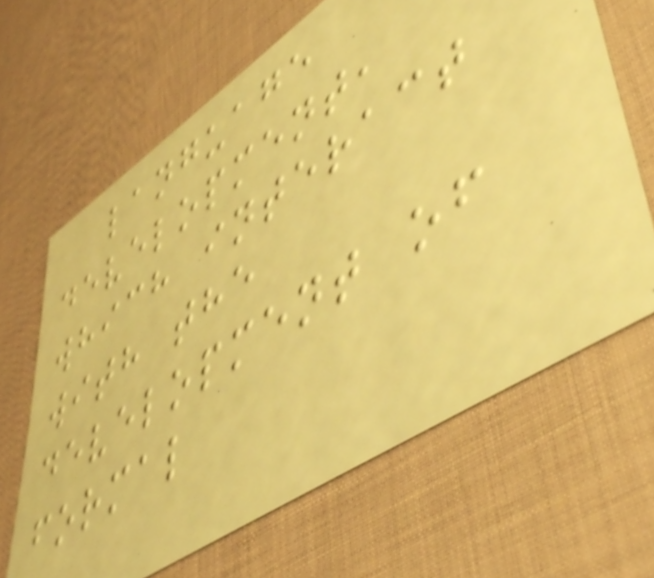language
development,
which interact
with the
development of
formal
